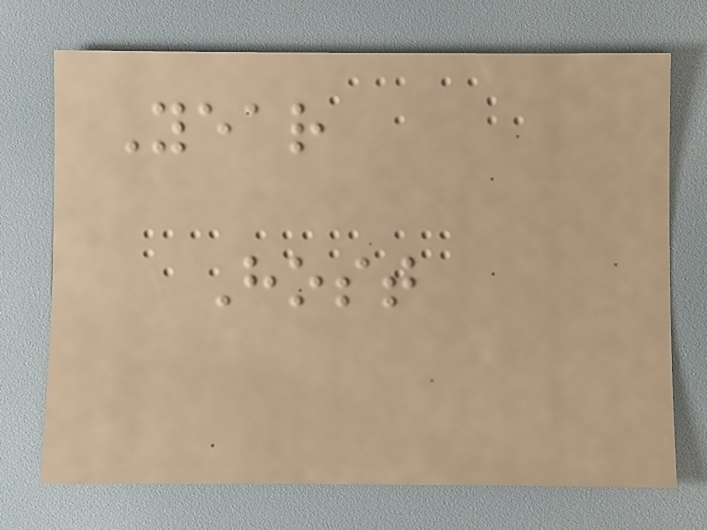Year
Host
